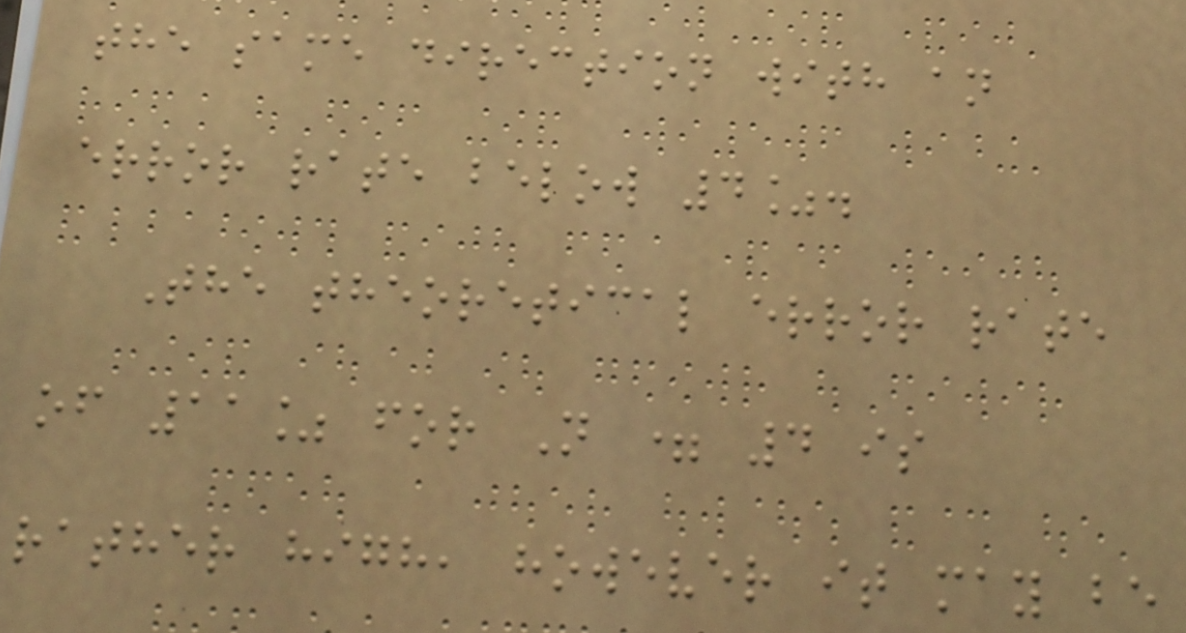the same direction with an
error rate below 4%.
The theoretical error rate
of 11% for N = 4 is
rather high, however it may be
